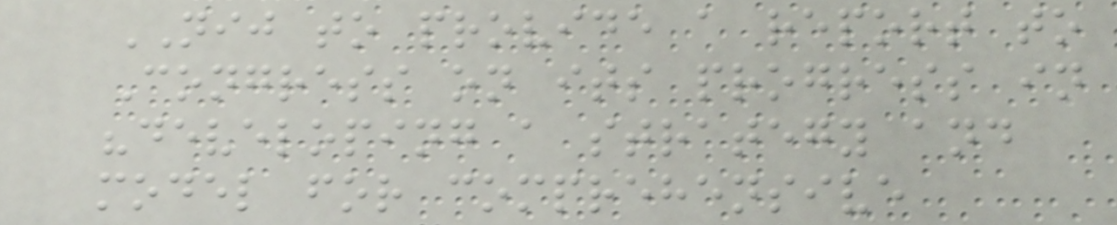NIJ to provide a report to
Congress on its progress in
"developing a strategy and
model for comprehensive
